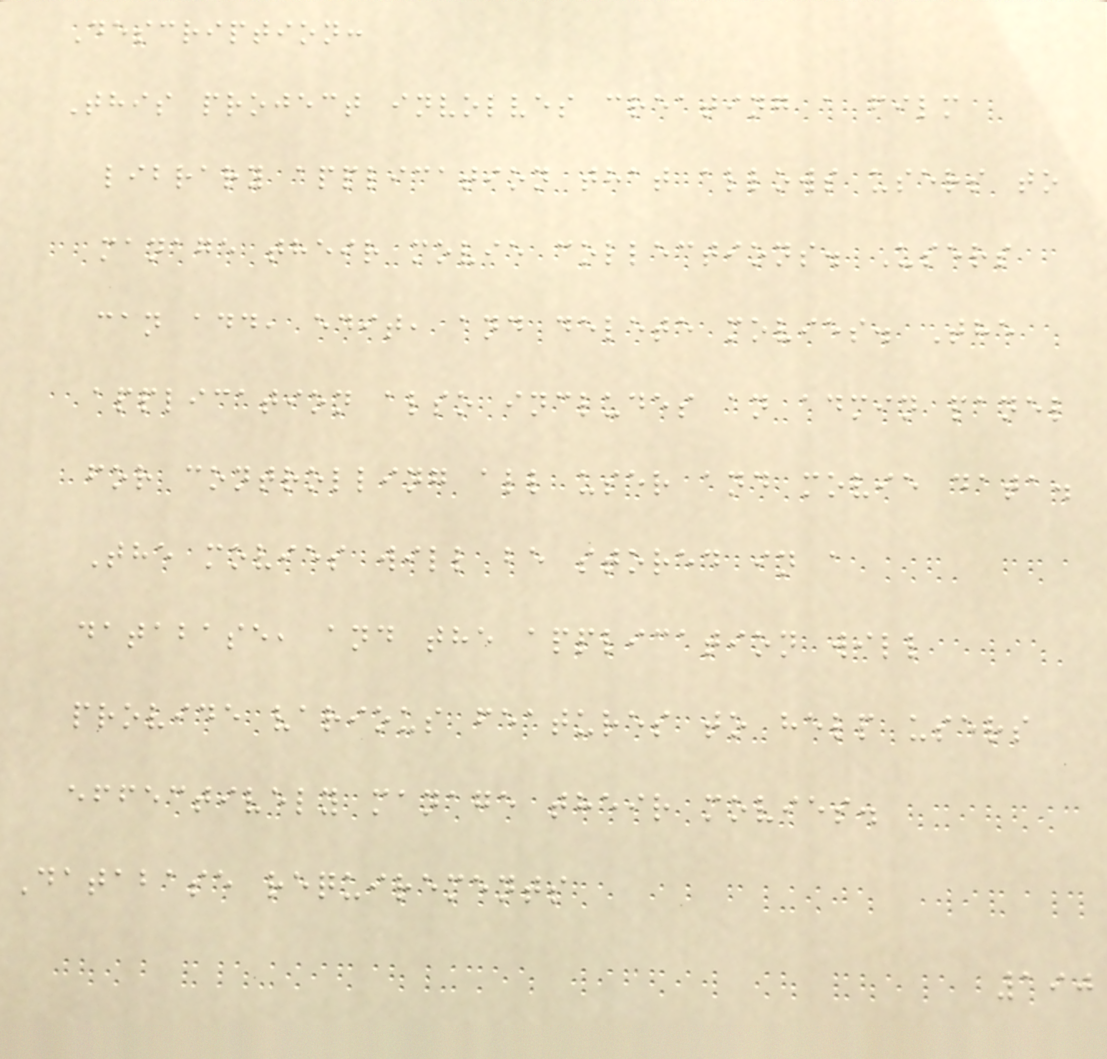Description:
This project involves creating a film
library application that allows users to
manage their movie collections. Users
can add, edit, and delete movies. The
application also includes an admin panel
for controlling all user and movie data.
The movies will be stored in a
database, and the application will
provide various features to help users
effectively manage their movies.
Database requirements
190
